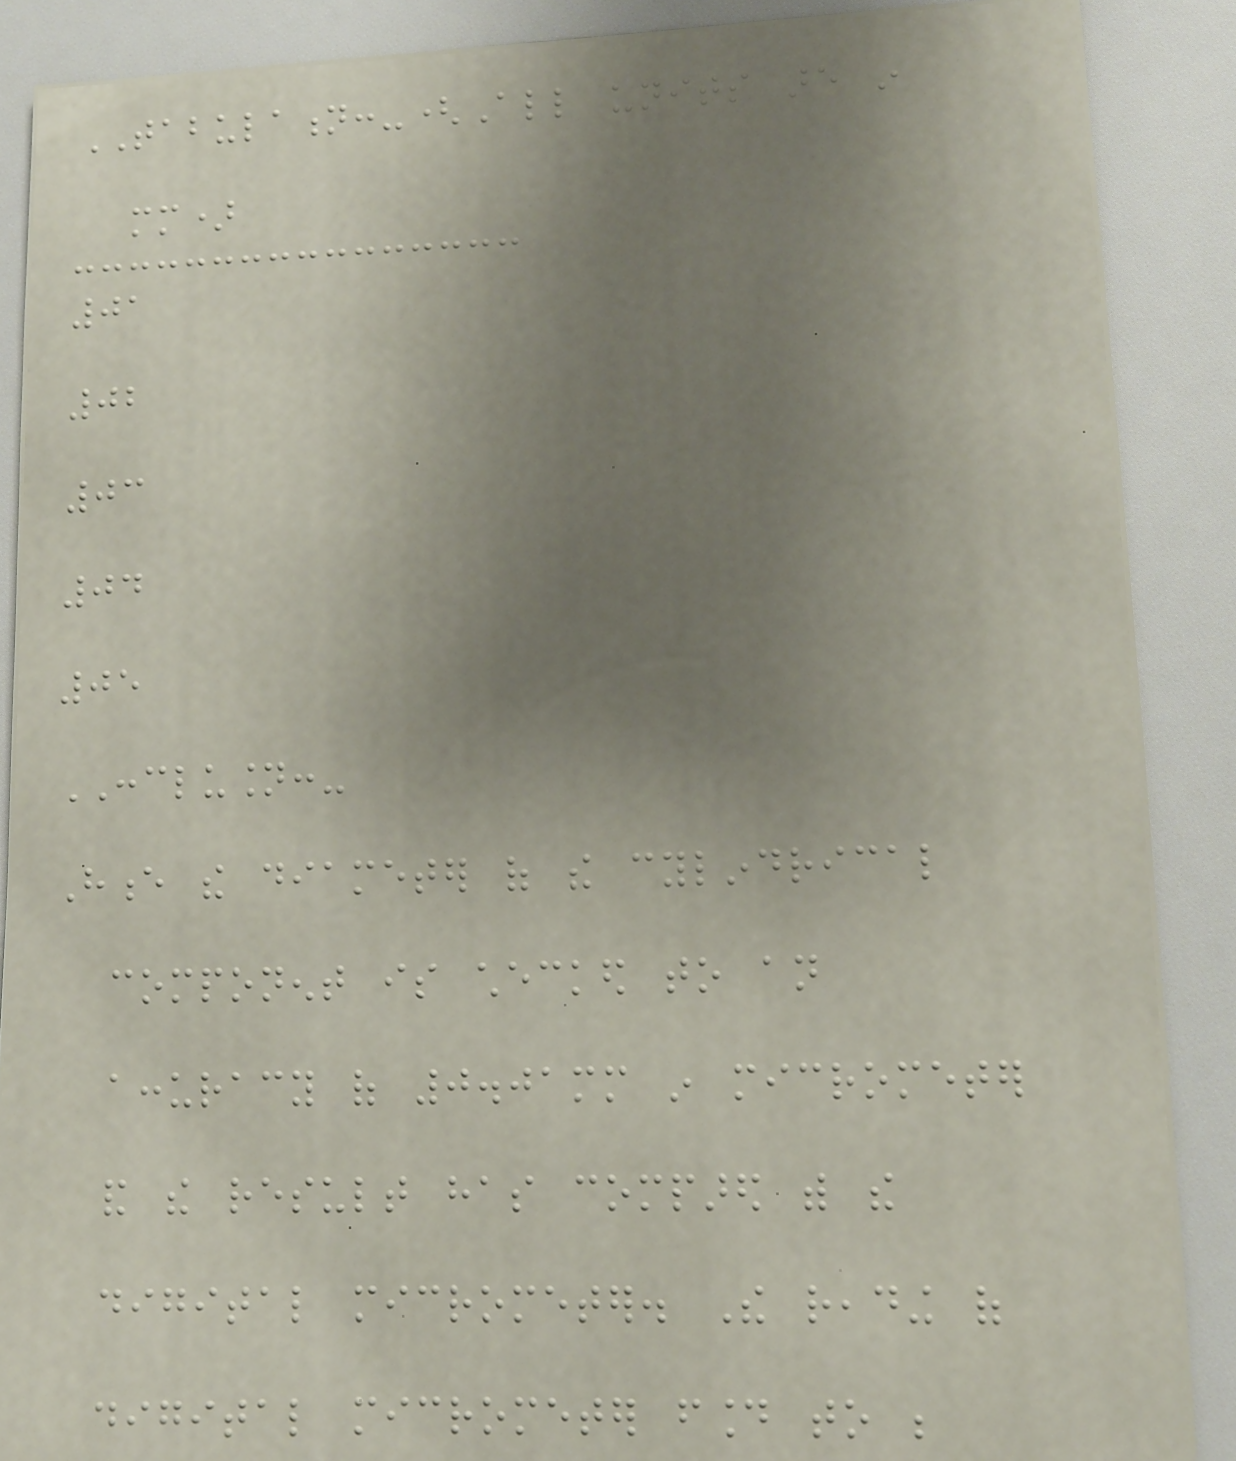TABULATION:-(All units are in
mm)
01
02
03
04
05
CONCLUSION:-
Hence the diameter of the cylindrical
component is checked to an
accuracy of 0.01mm in micrometer
and the result has compared with the
digital micrometer. The reading of
digital micrometer found to be
